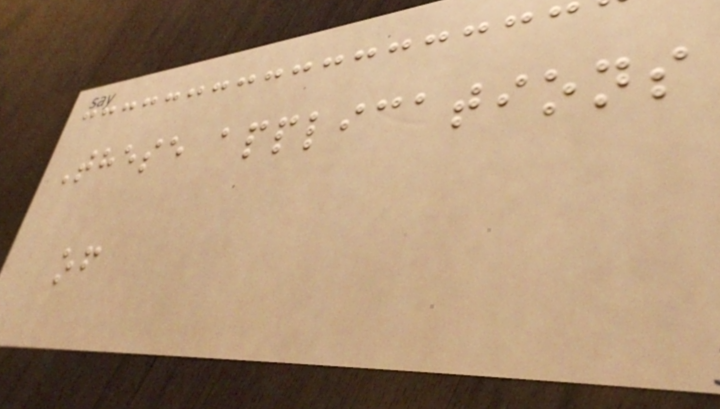These applications
of
